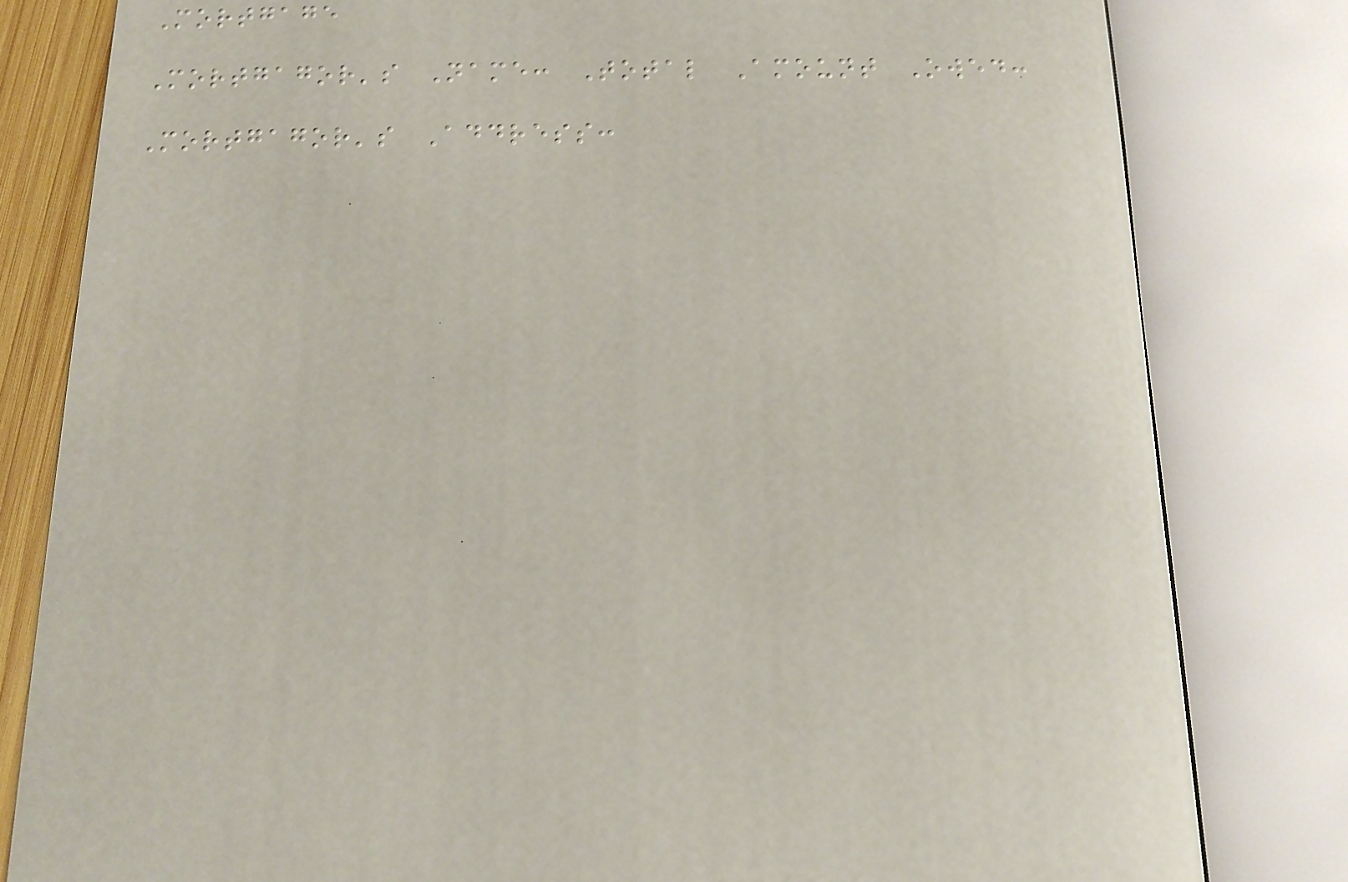Mortgage
Mortgagor's Name: Total Amount Owed:
Mortgagor's Address:
